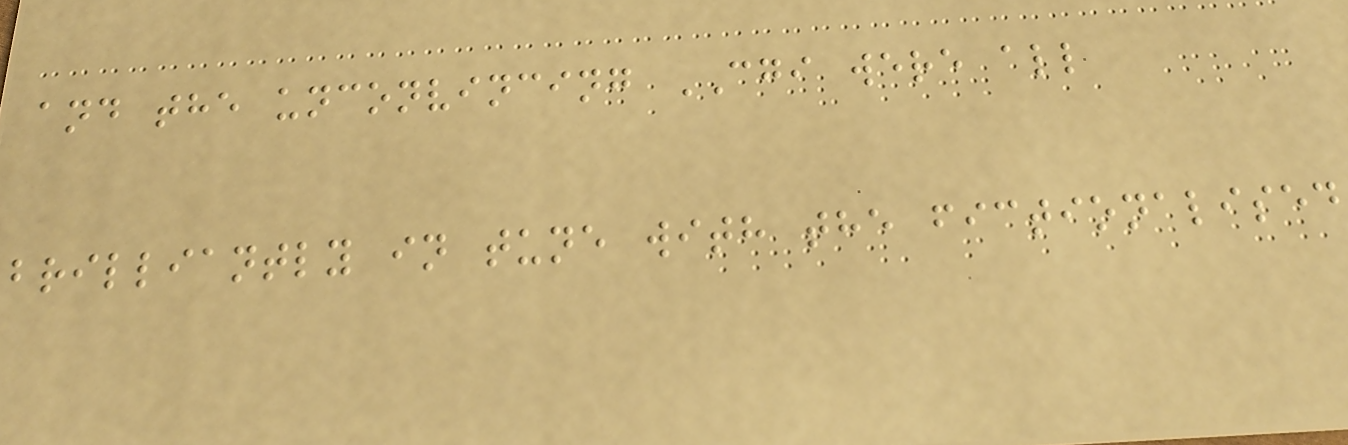and the unconvincing CGI were all
brilliantly in tune with the fictionalised
